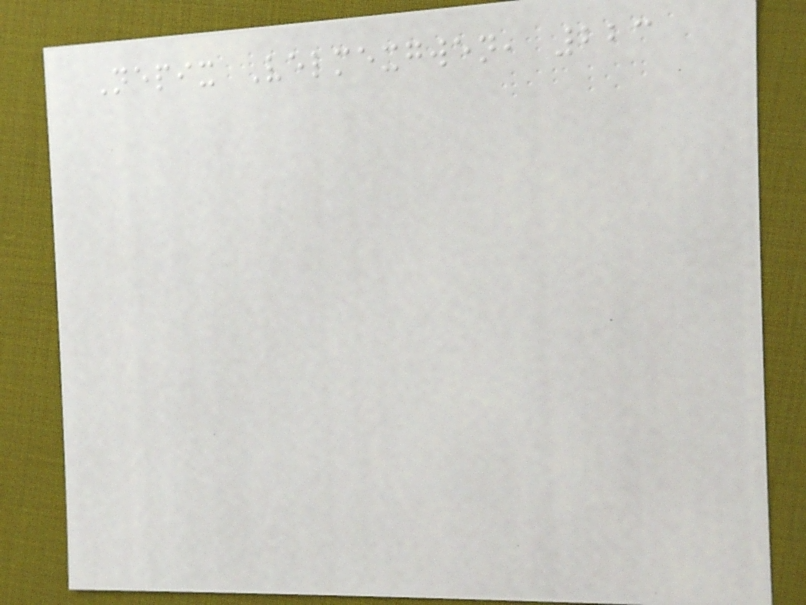Nepix Velmexgwen, 223
